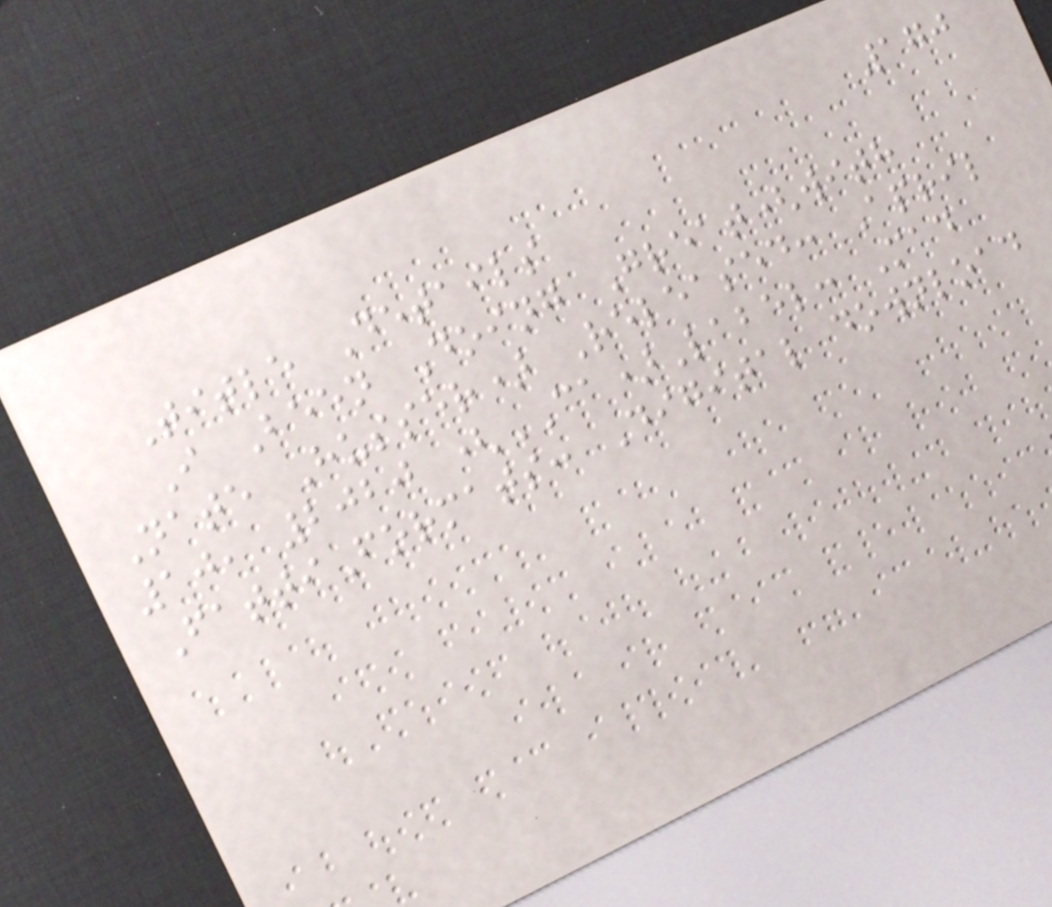170
Title Details
I Been Doing Great(with
Nate Husser) Released: April
10, 2020 (CA)Label: Mad
FattiFormats: Digital download
